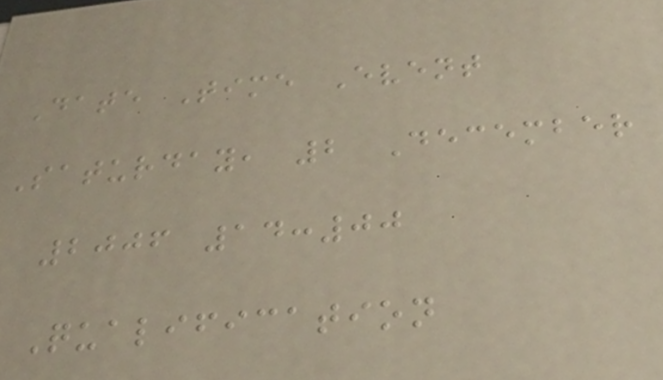Date Time Event
Saturday, 2 December
2006 14:00
Qualification
